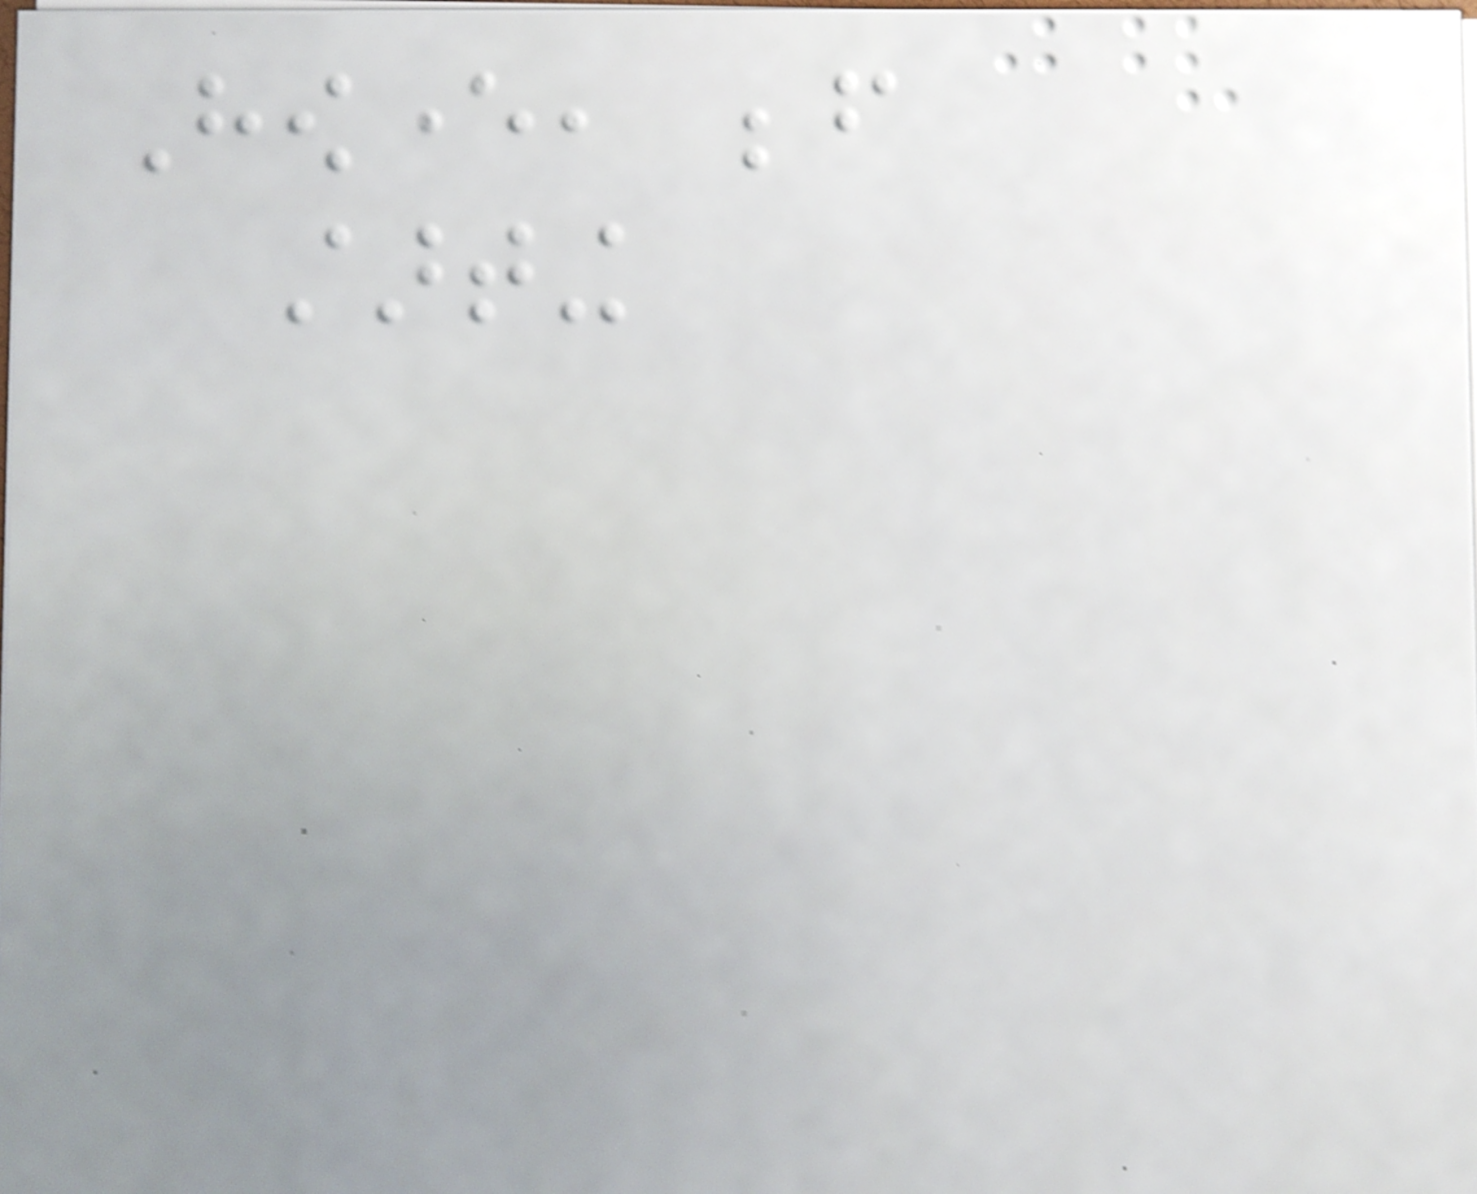However, before
starting
